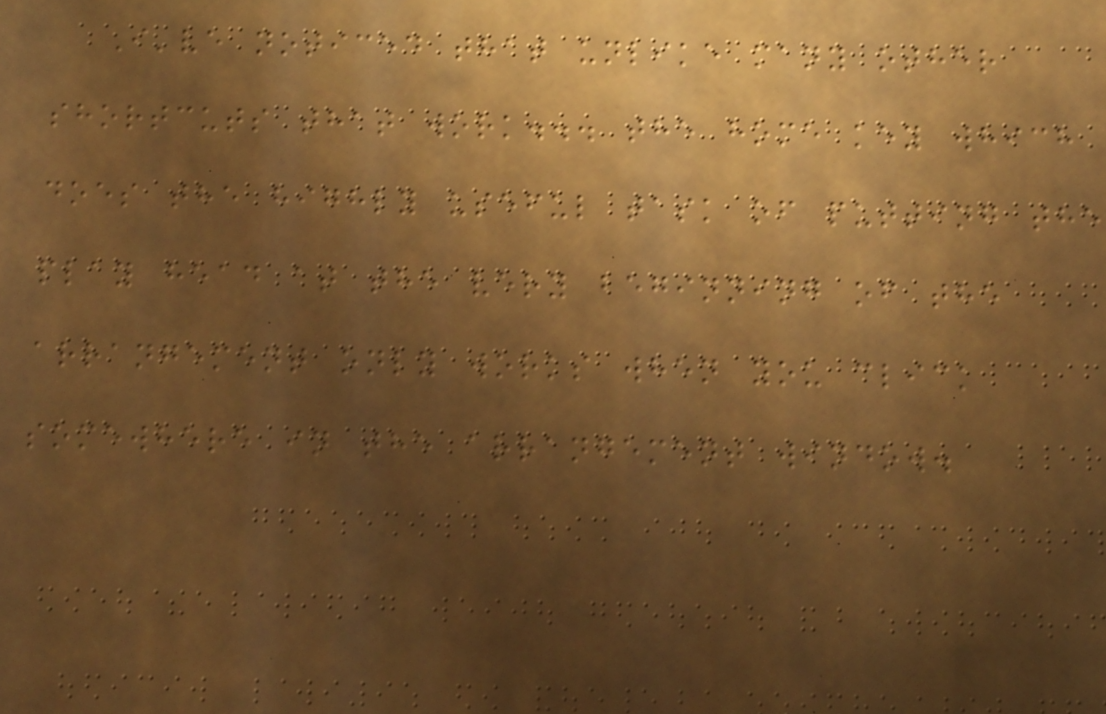I've noticed that unlike many other
shortcuts that work... the home key which
does the highly useful task of putting the
play head at the very beginning of the
arrangement only works when you click
somewhere in the arrangement window.
